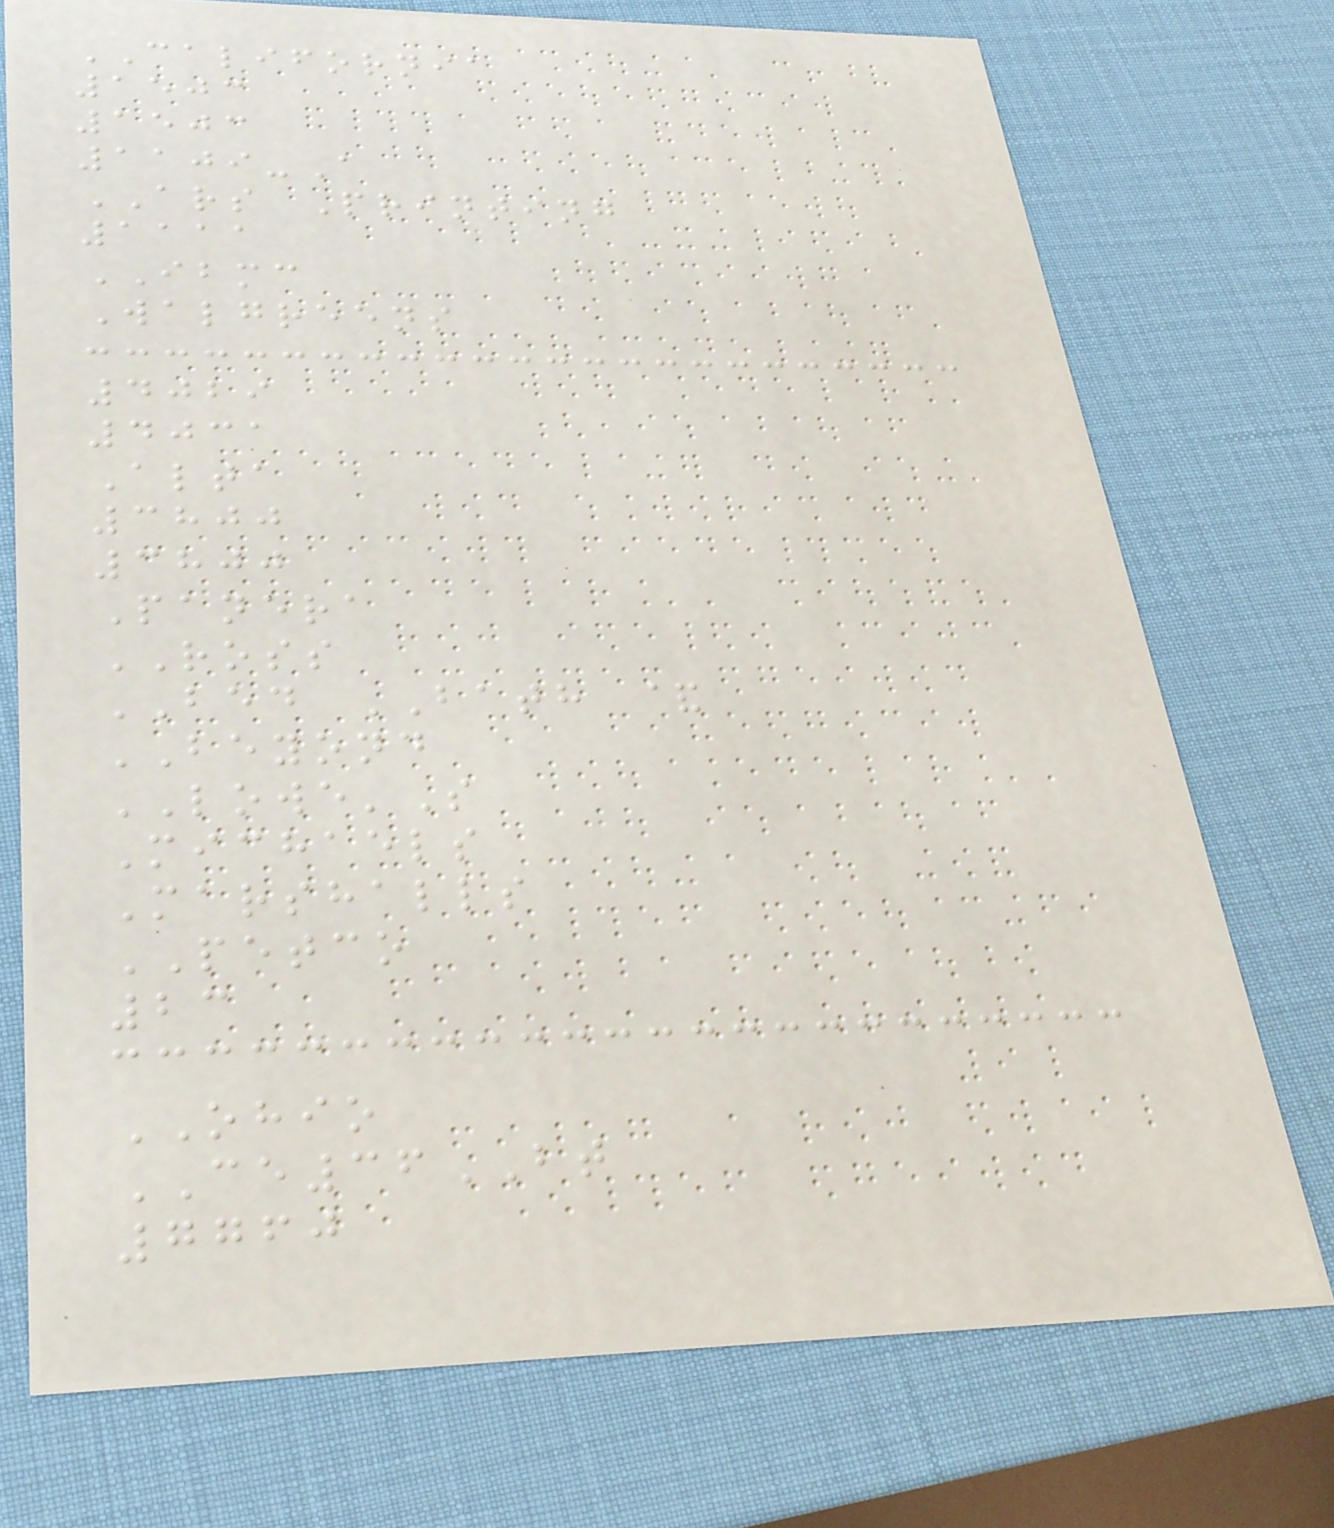CALIFORNIA
1503
1503
1109-A
ARS Printing
1111
IBMC
Walgreens
4029
4031
Alta
3800
3800
Panera
ROSS
BED BATH &
BEYOND
LOWE'S
Michaels
Marshalls
PETCO
23
OHIO
CE36BT
7760
